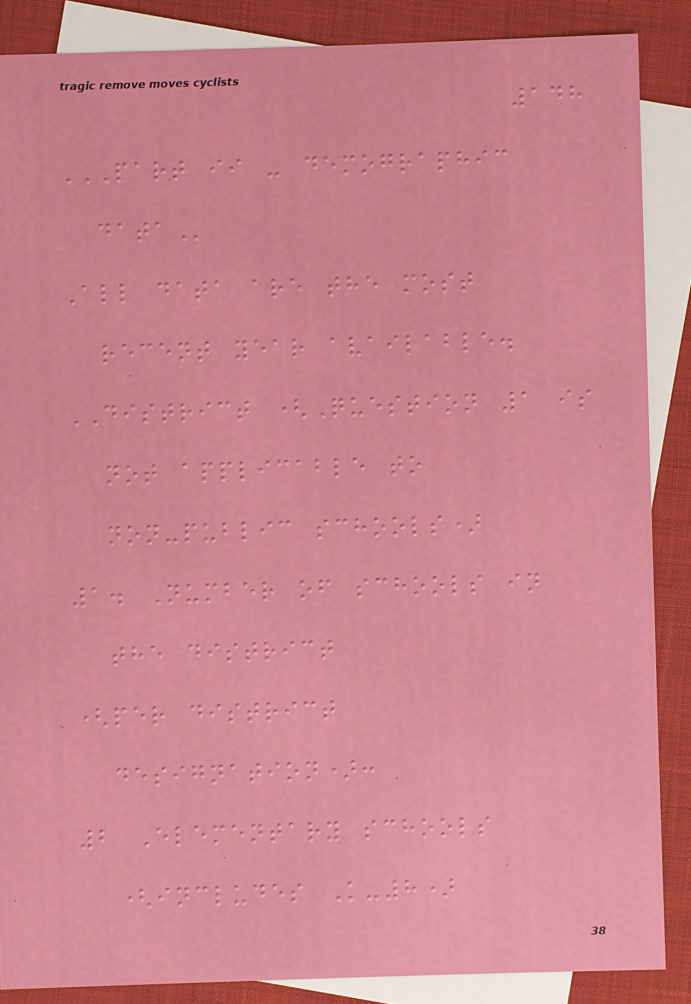148
PART II - DEMOGRAPHIC
DATA
All data are the most
recent year available.
DISTRICT (Question 1 is
not applicable to
non-public schools)
1. Number of schools in
the district
(per district
designation):
2 Elementary schools
(includes K-8)
